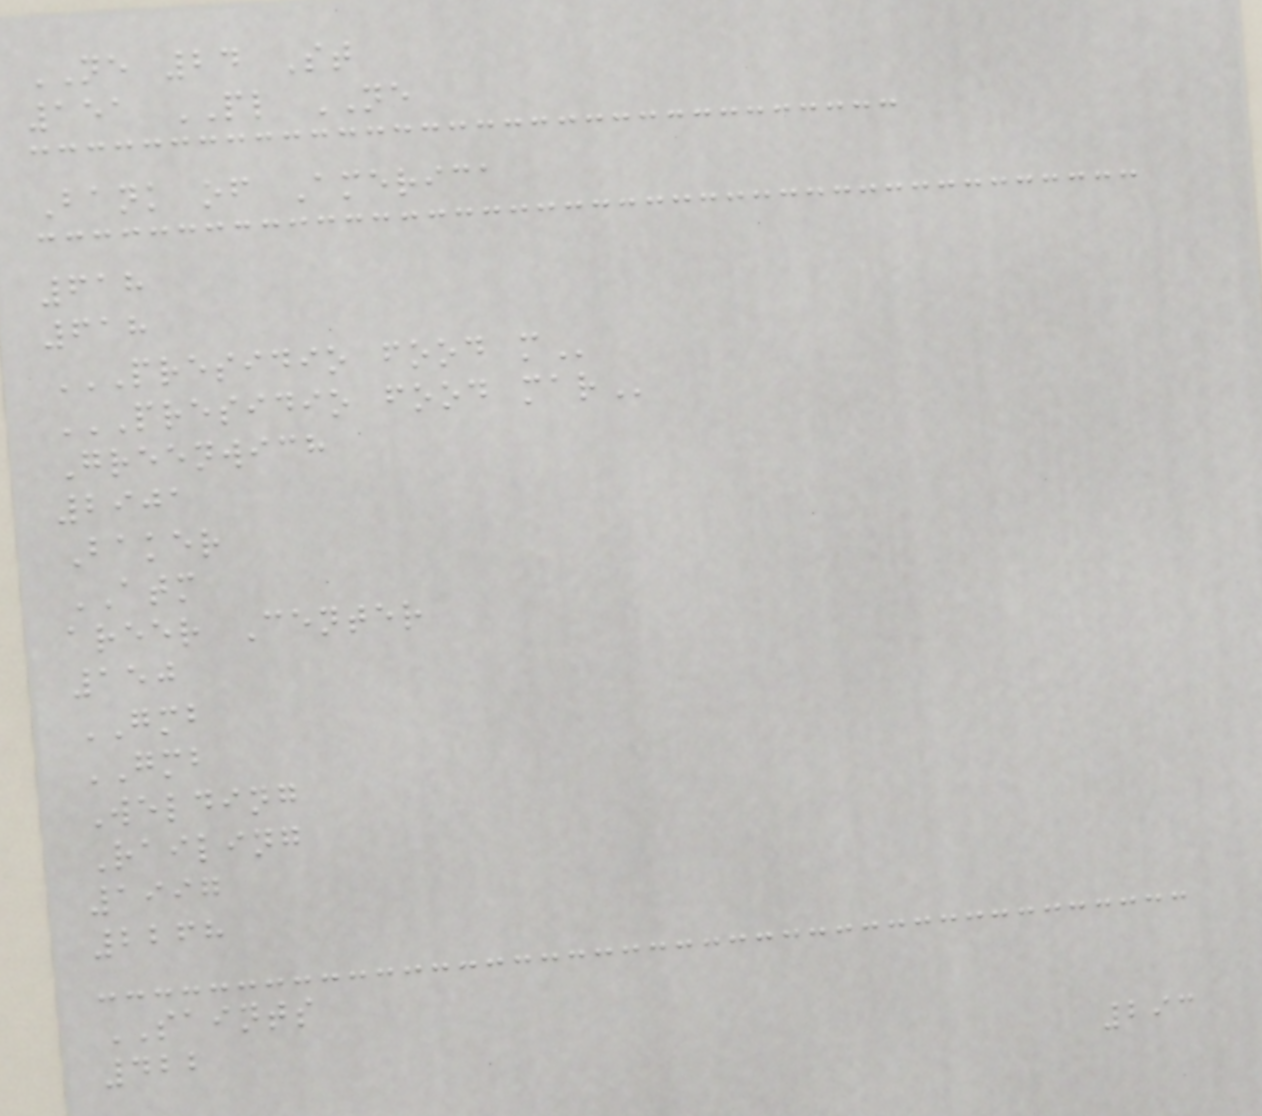NE 24 St
151 PL NE
Bank of America
618
618
PRESIDIO FOOD M
PRESIDIO FOOD MAR
Greenwich
2901
Baker
ATM
areer Center
150
GMB
GMB
Welding
Railing
1997
2268
SAINTS
422
293
